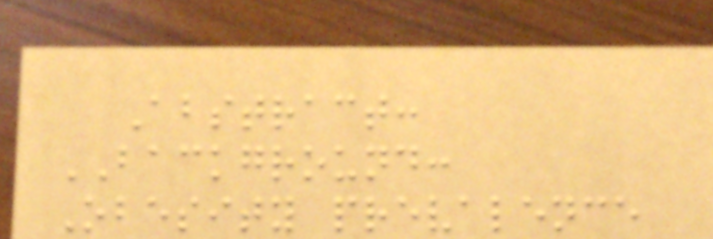Abstract:
BACKGROUND:
Obesity prevalence
